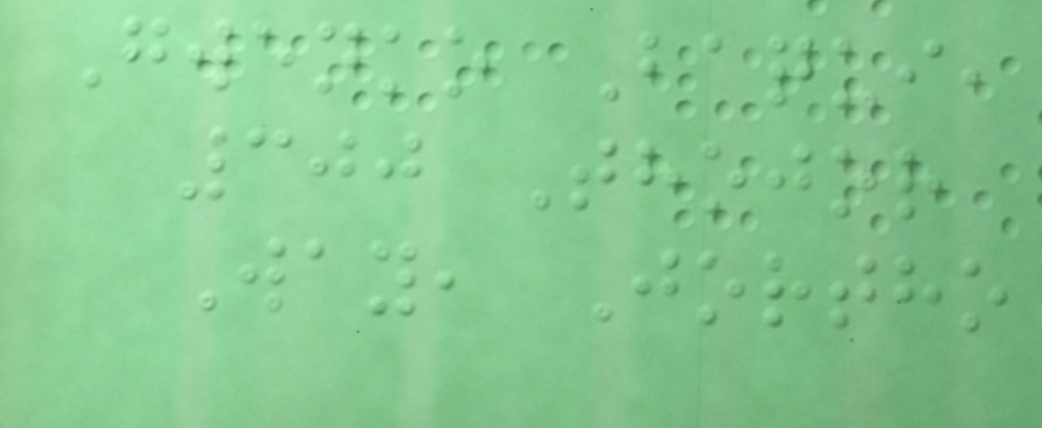Gwenko Baqui,
300 Thojor
Way, Jortho
